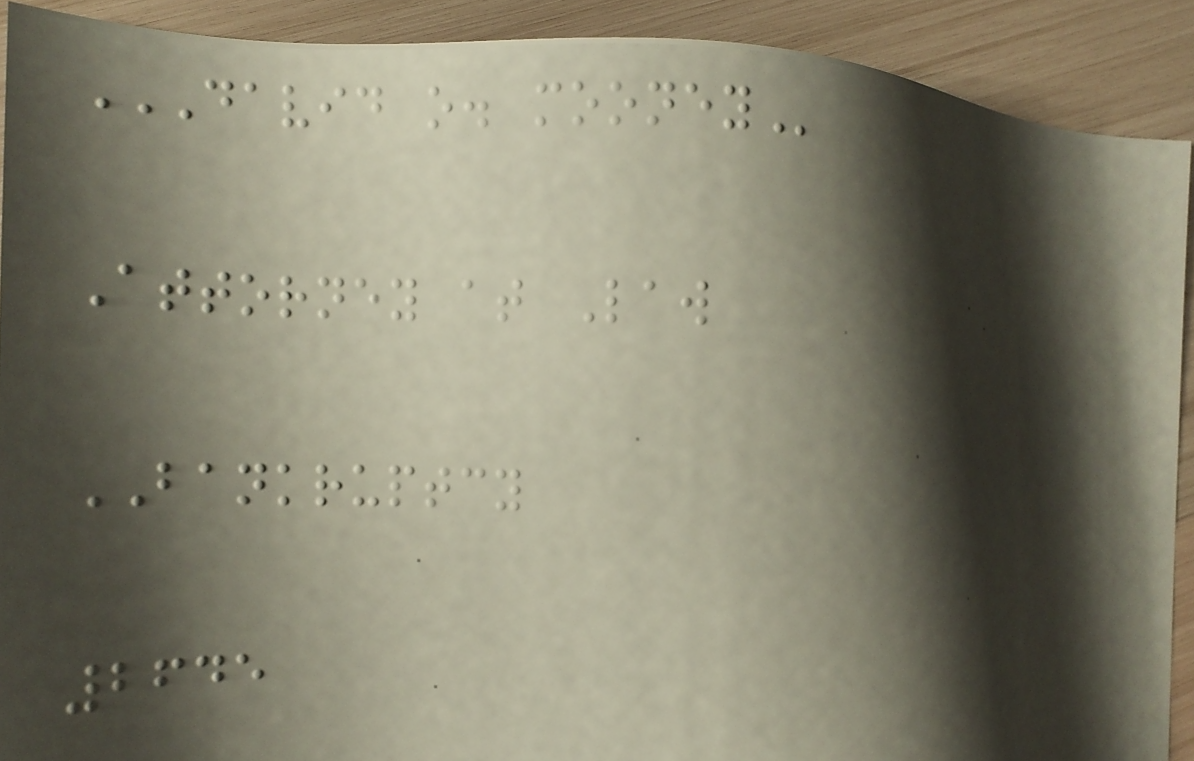DAVID O. MOONEY
Attorney at Law
BANKRUPTCY
2645
